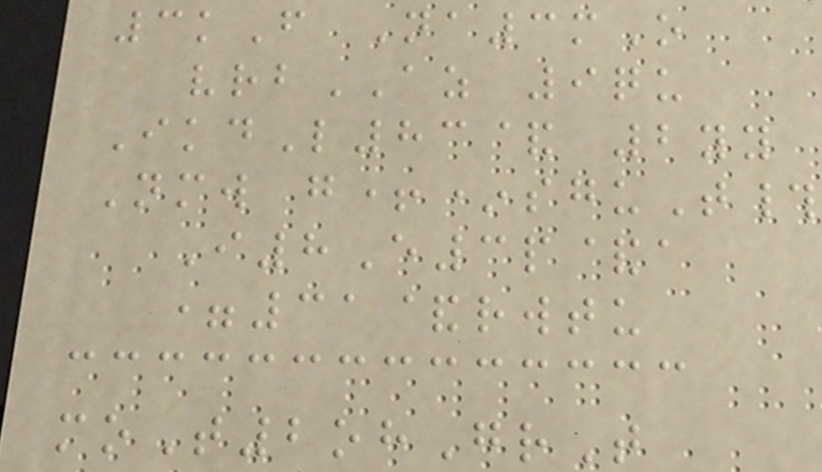3kF Na3mO
vrbAZ 9qu
IkdL83& 2yy
Nmw g+*sguT#
I8E3p&a
=31&rwtu
moT2ohGrT
